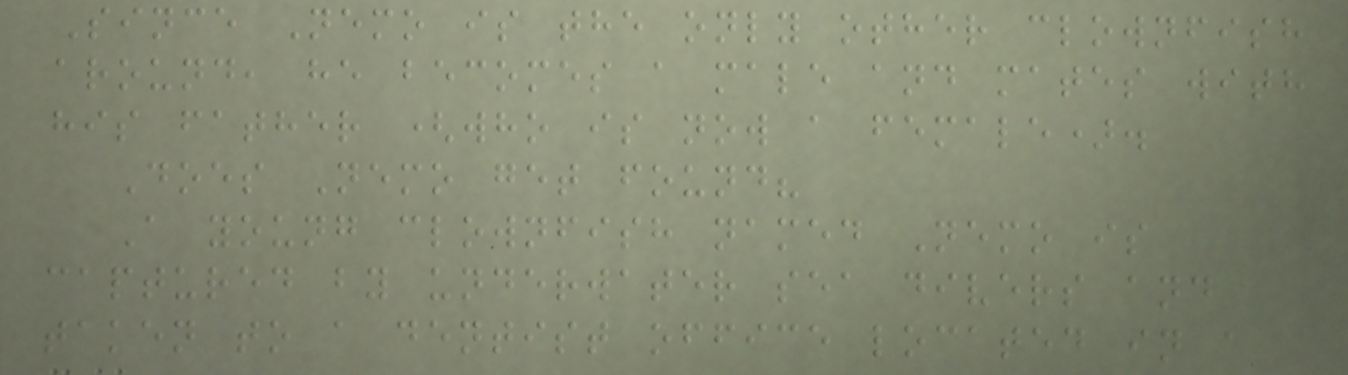Since Nemo is the only other clownfish
around, he becomes a male and mates with
his father (who is now a female).
Does Nemo get found?
A young clownfish named Nemo is
captured by underwater sea divers and
taken to a dentist office located in a
